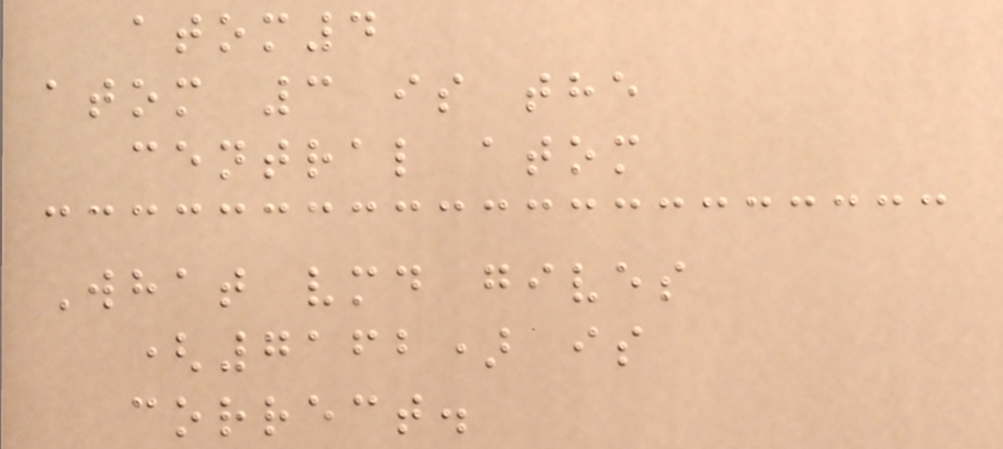atom4
atom 3 is the
central atom
What vmd gives
(7162) is
correct.
